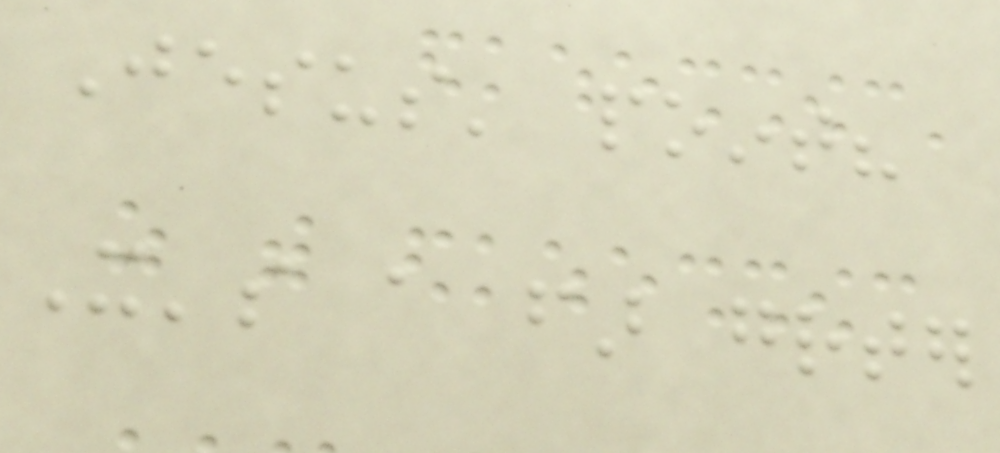Jesus' point?
It's a far greater
